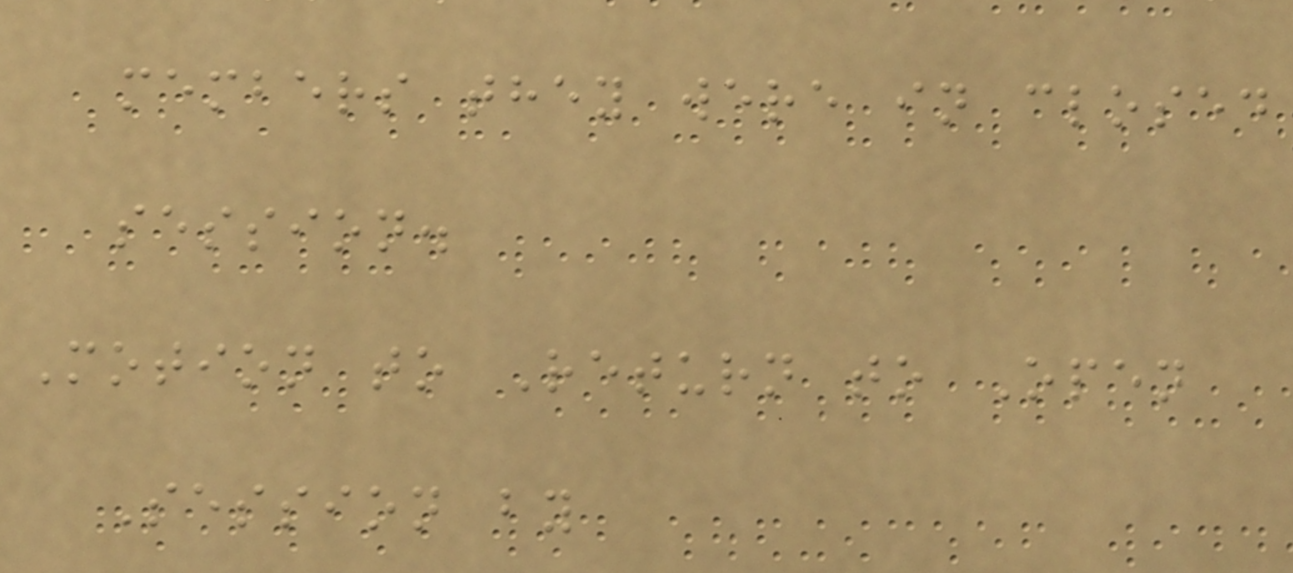members they were in closed
session.
Motion to Return to Open
Session by
